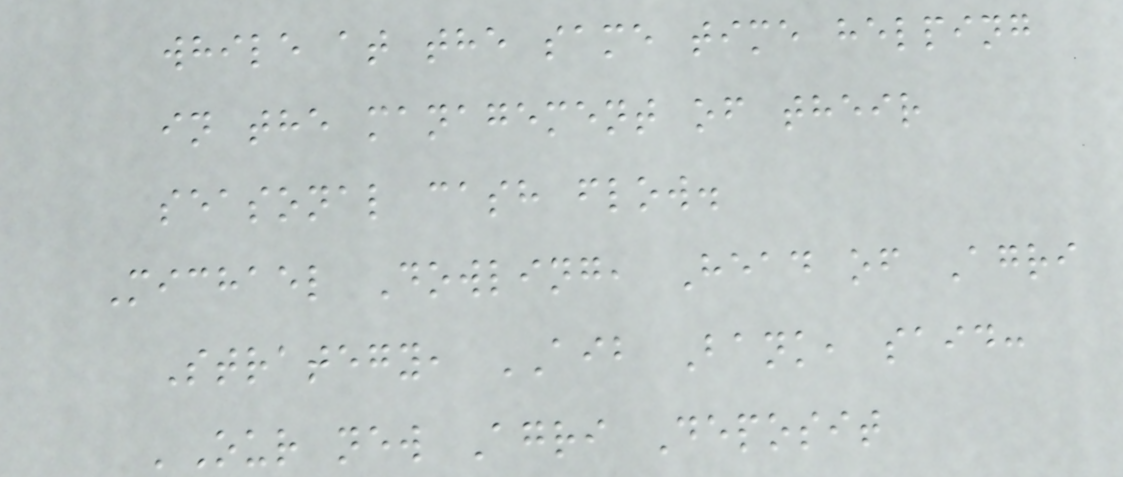while at the same time helping
in the management of their
seasonal cash flow.
Michael Dowling, Head of Agri
Strategy, AIB Bank, said:
'Our new Agri Deposit
